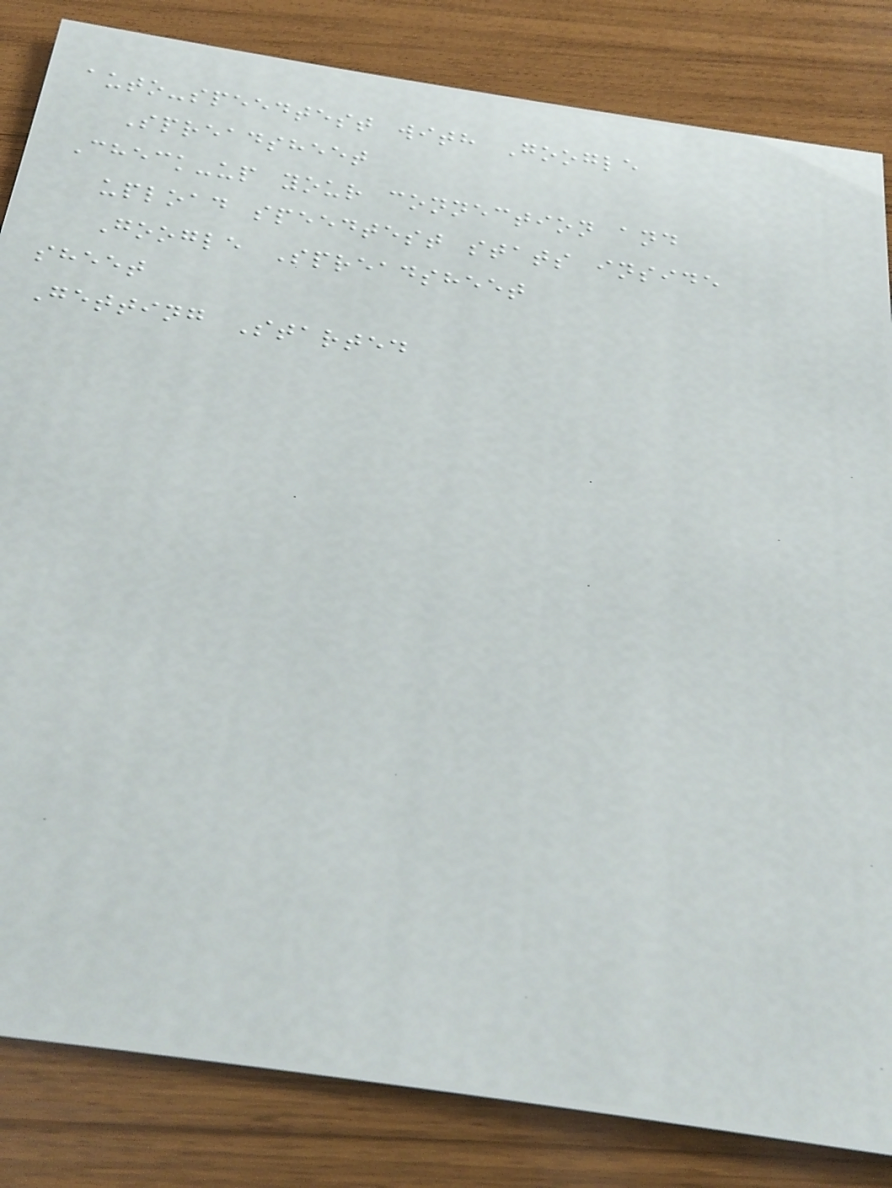auto-speedtest with Google
Spreadsheet
Check-up your connection and
upload speedtest stats inside
Google Spreadsheet
sheet
Getting Started
